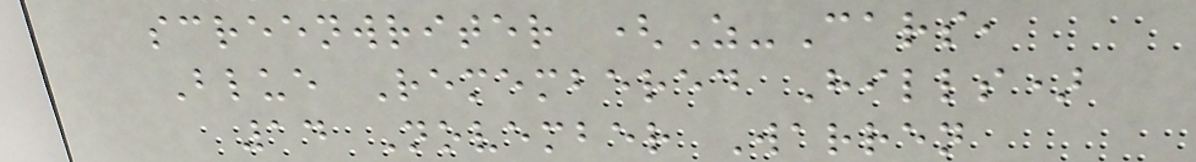screenwriter (Z-Cars,
Blue Remembered Hills)
14 November Warren
